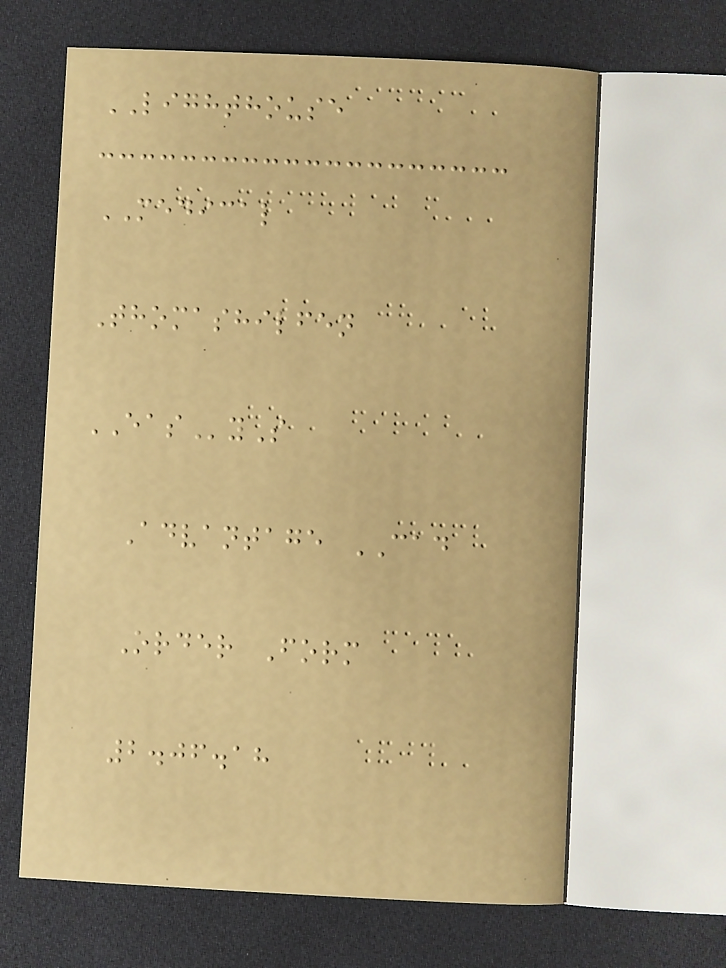LIGHTHOUSE
MEDICAL
Thomashilfen
EASyS
Advantage CAD
Order Form
2.06.18
